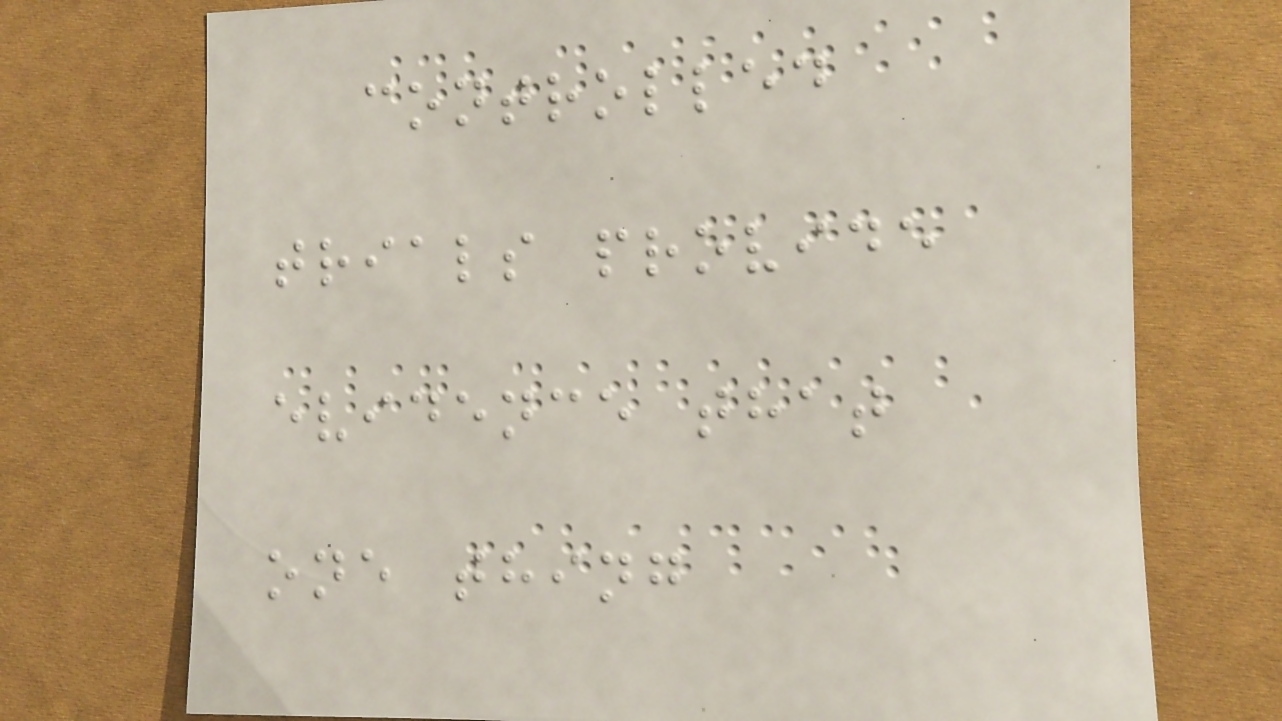controlled
trials provide
evidence that
one thing
